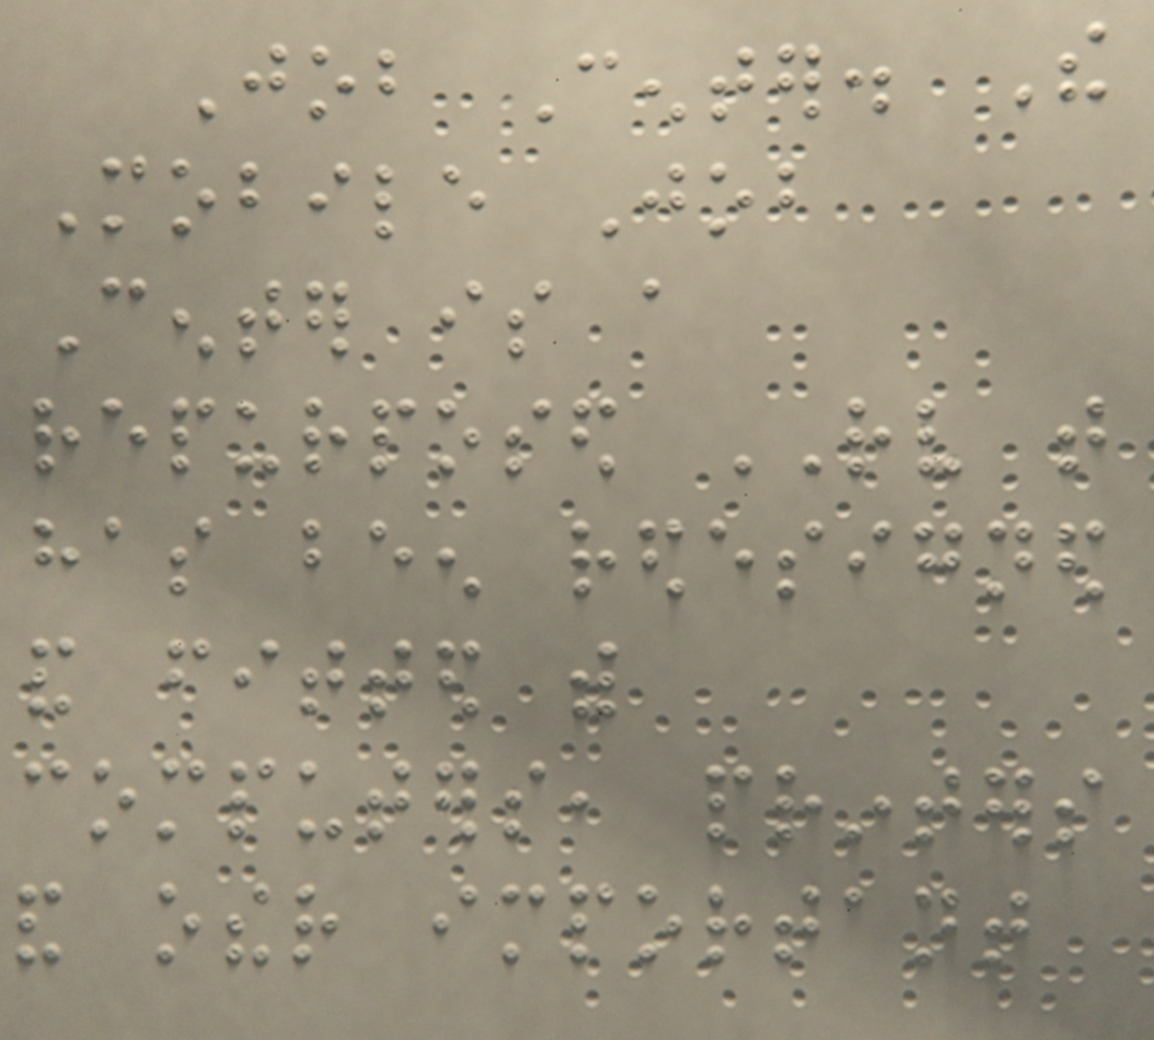Job Center. The
Mobile Job
Center is a
repurposed RV that
has been redesigned
and fitted with
computers, printers
and other important
